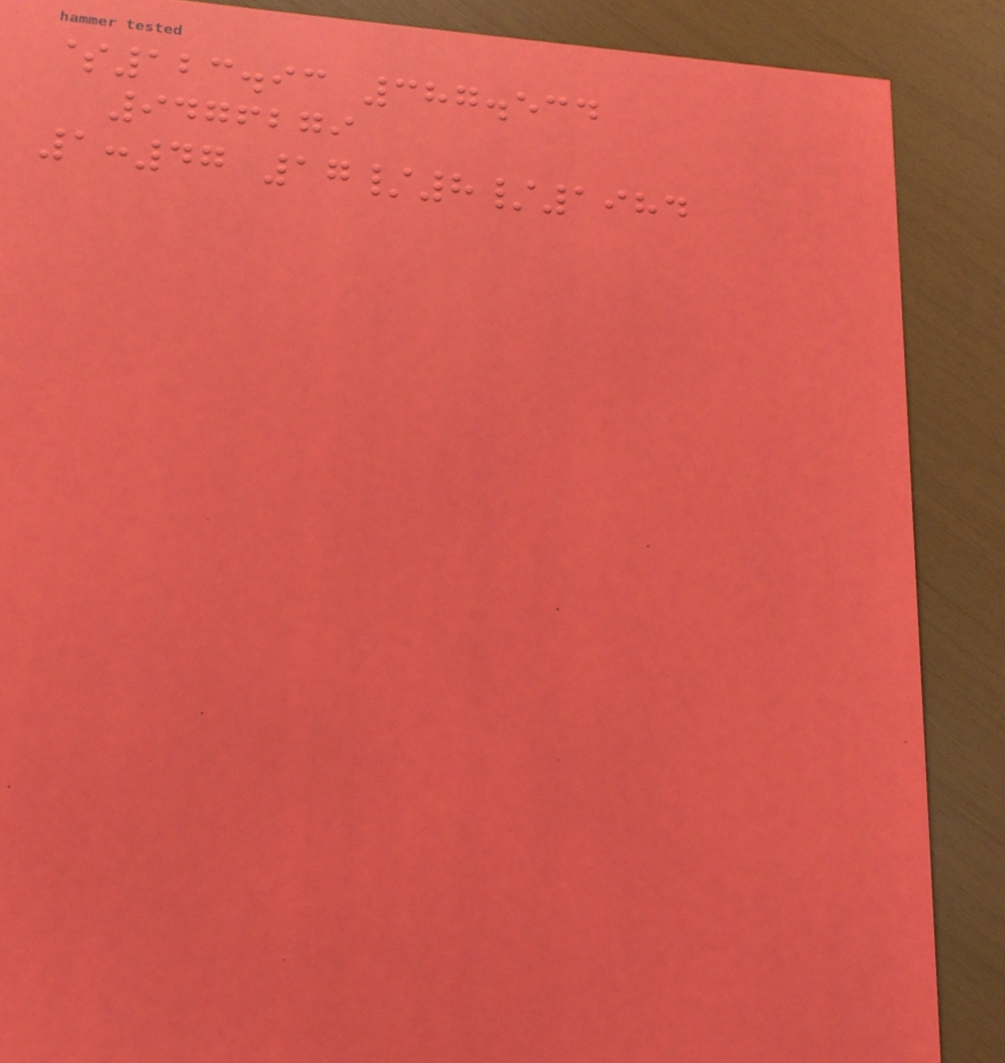$123.93 387.534
9476279
1:47 17/8/1984
